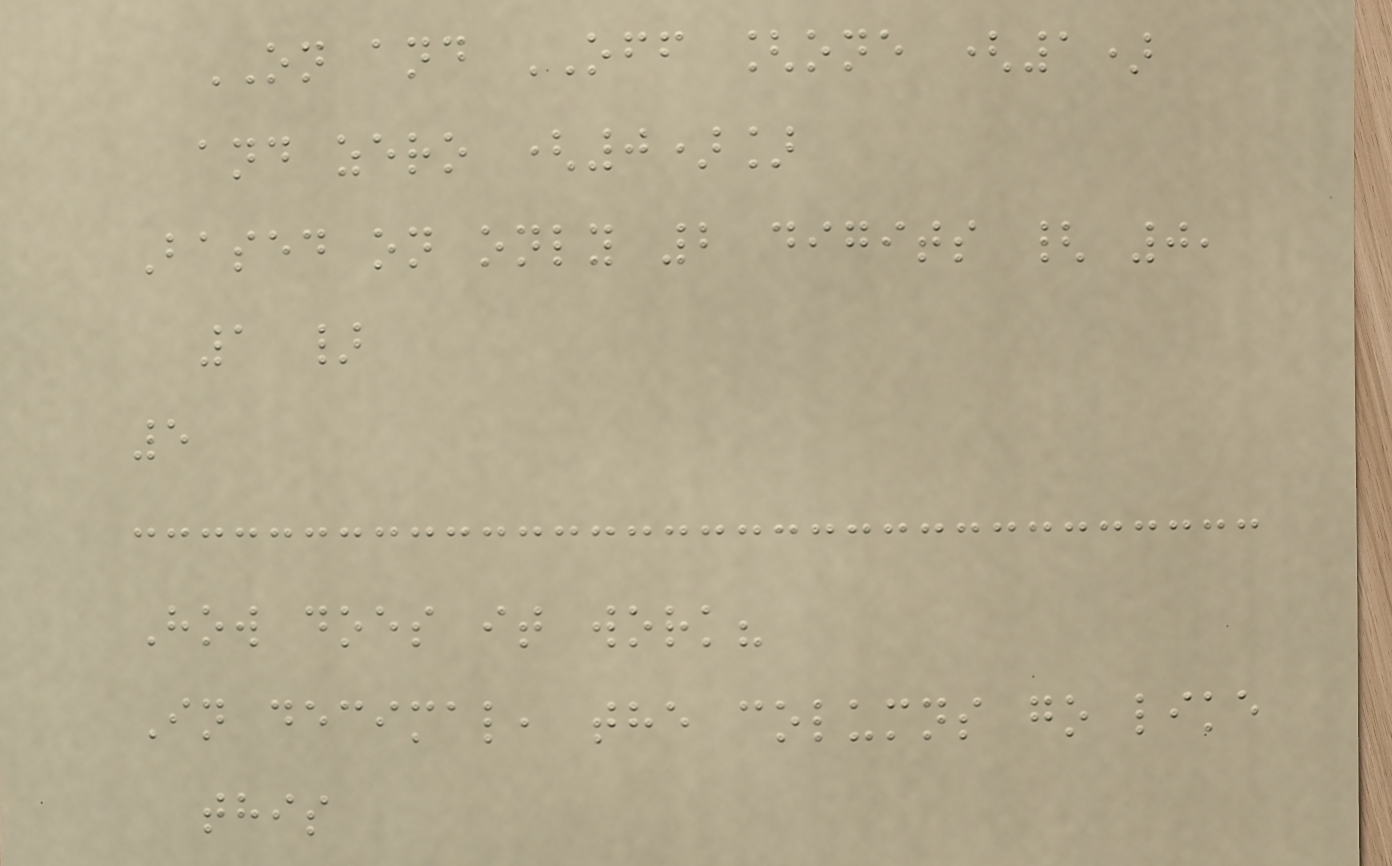ON and OFF [one (1)
and zero (0)]
Based on only 2 digits { 0,
1 }
5
How does it work?
In decimal, the columns go like
this
